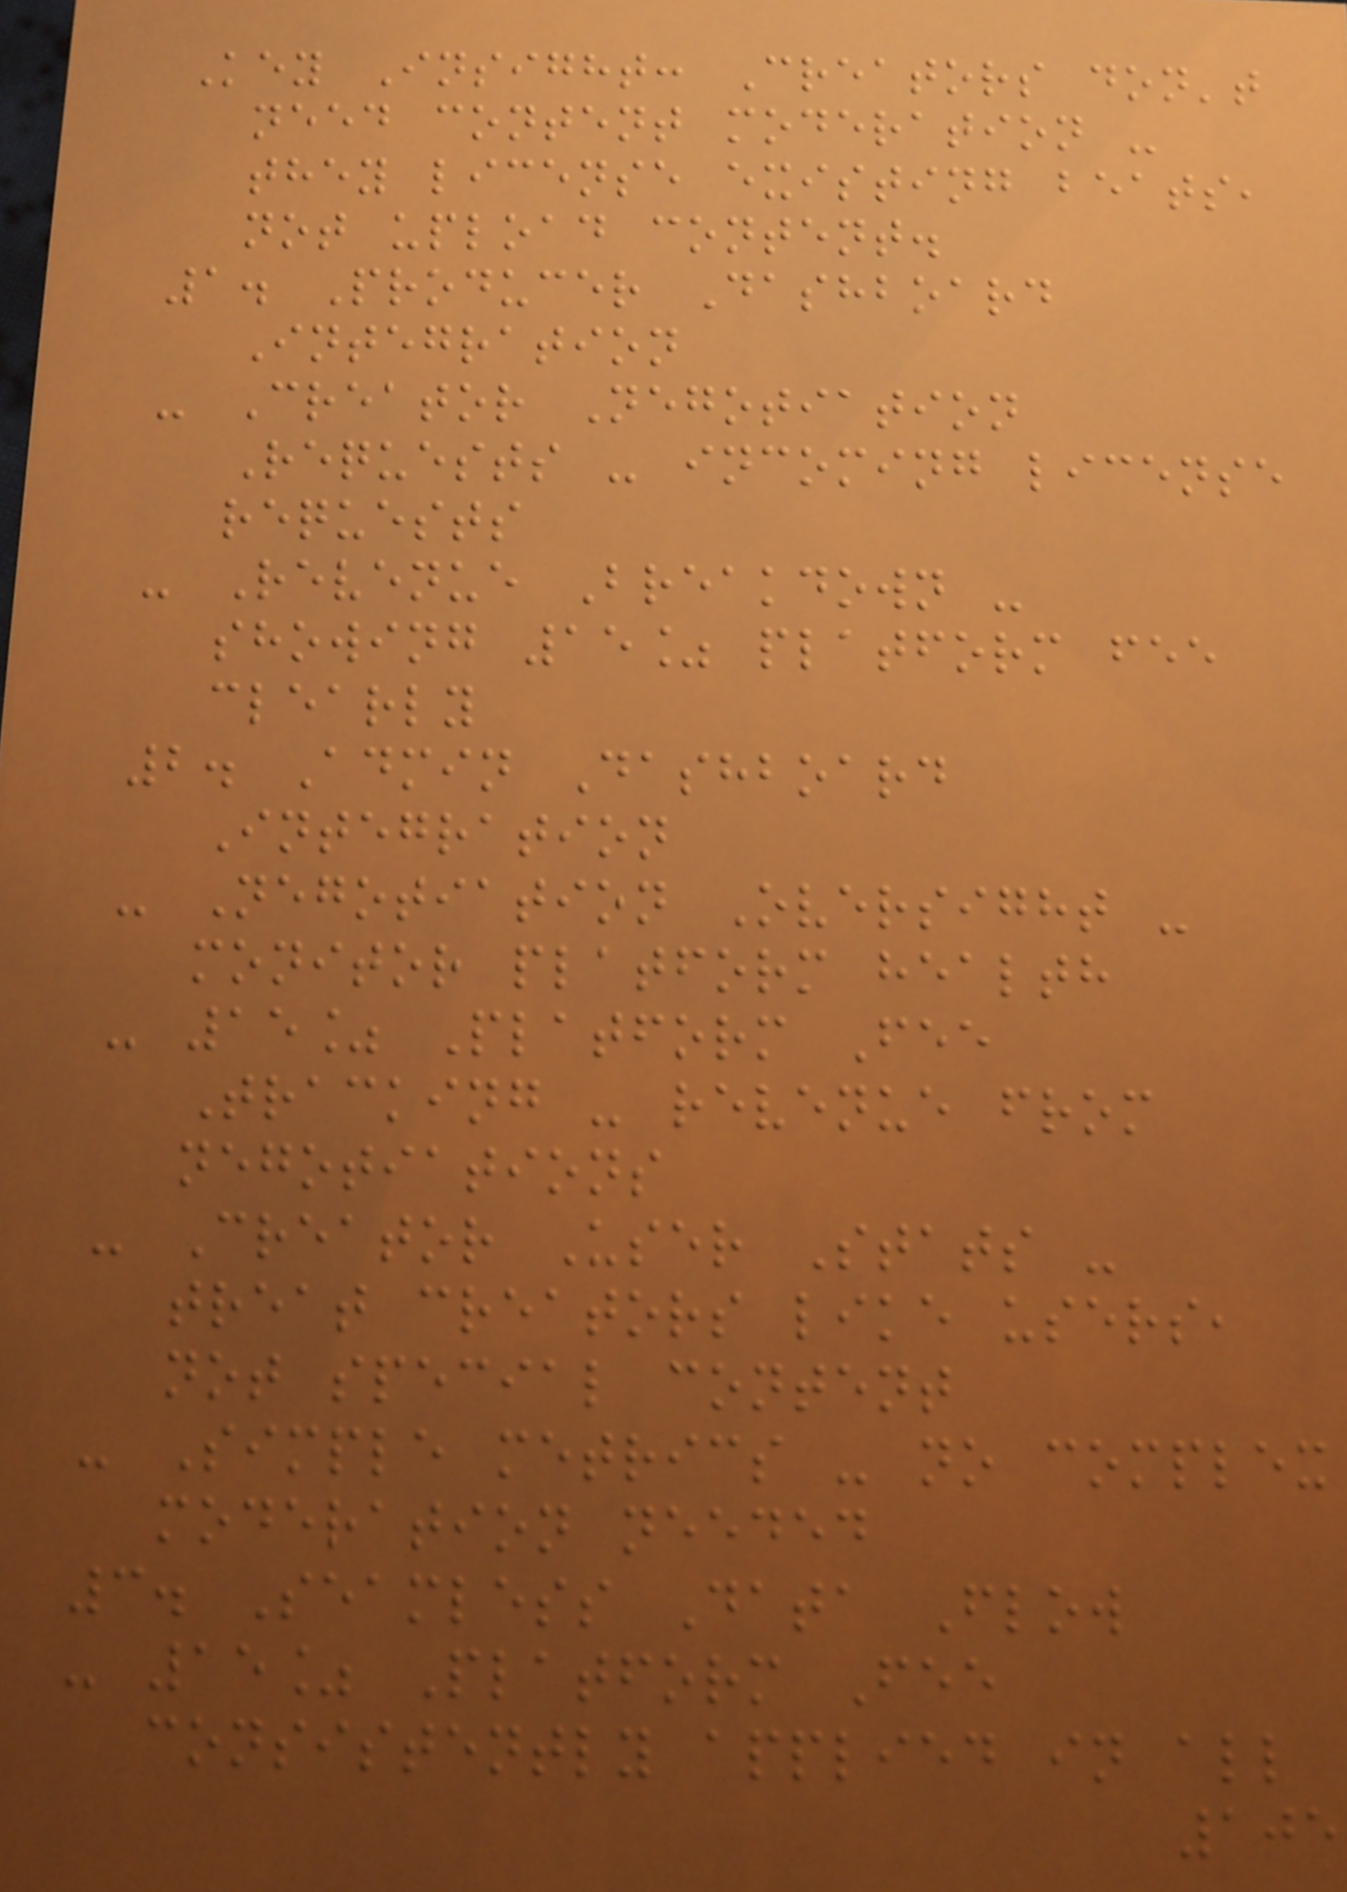Key Insight: Creators don't
need content moderation -
they license existing beats,
not upload content.
1. Producer Dashboard
Integration
- Creator Negotiation
Requests - incoming license
requests
- Revenue Breakdown -
showing 15% platform fee
clearly
2. Admin Dashboard
Integration
- Negotiation Oversight -
monitor platform health
- 15% Platform Fee
Tracking - revenue from
negotiations
- Creator User Stats -
treat creators like users,
not special content
- Simple metrics - no complex
moderation needed
3. Seamless Data Flow
- 15% Platform Fee
consistently applied in all
105
